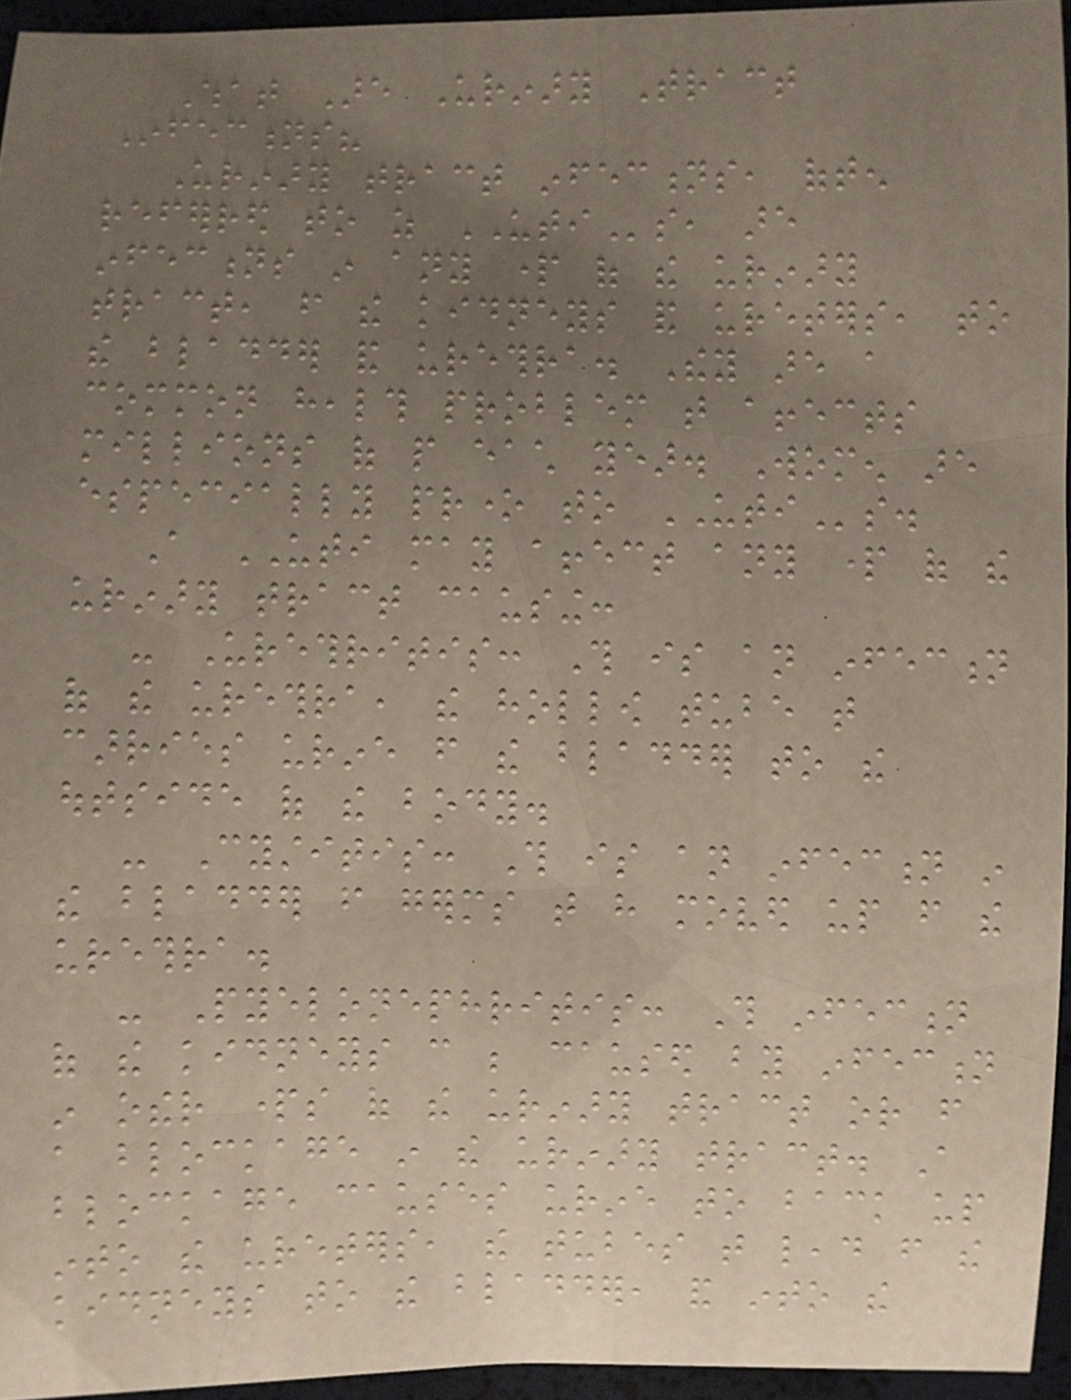What Are Urinary Tract
Infections?
Urinary tract infections, often
referred to as UTIs, are
infections in any part of the urinary
tract, from the kidneys and ureters, to
the bladder and urethra. They are a
common health problem that affects
millions of people each year. Women are
especially prone to UTIs.
A UTI may affect any part of the
urinary tract causing:
- Urethritis: This is an infection
of the urethra, the hollow tube that
carries urine from the bladder to the
outside of the body.
- Cystitis: This is an infection in
the bladder from germs that have moved up from the
urethra.
- Pyelonephritis: This infection
of the kidneys can be caused by infection
in other parts of the urinary tract or from
a blockage in the urinary tract. A
blockage causes urine to back up
into the ureters, the tubes that lead from the
kidneys to the bladder, and into the
